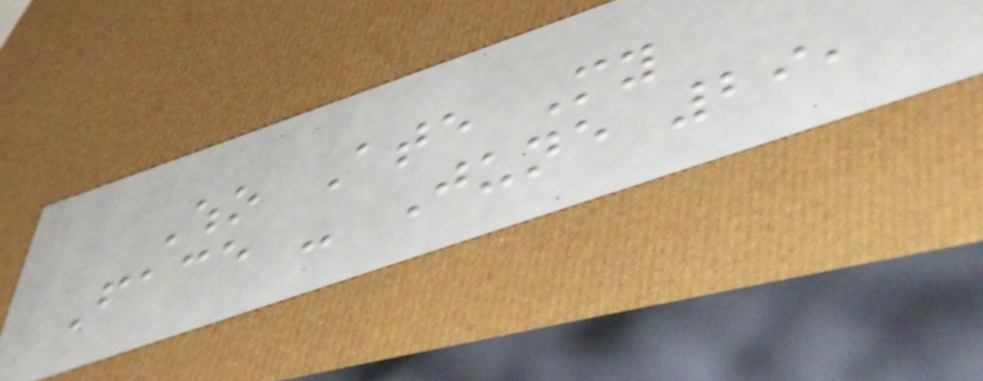Who Ate My
Face - June 29,
